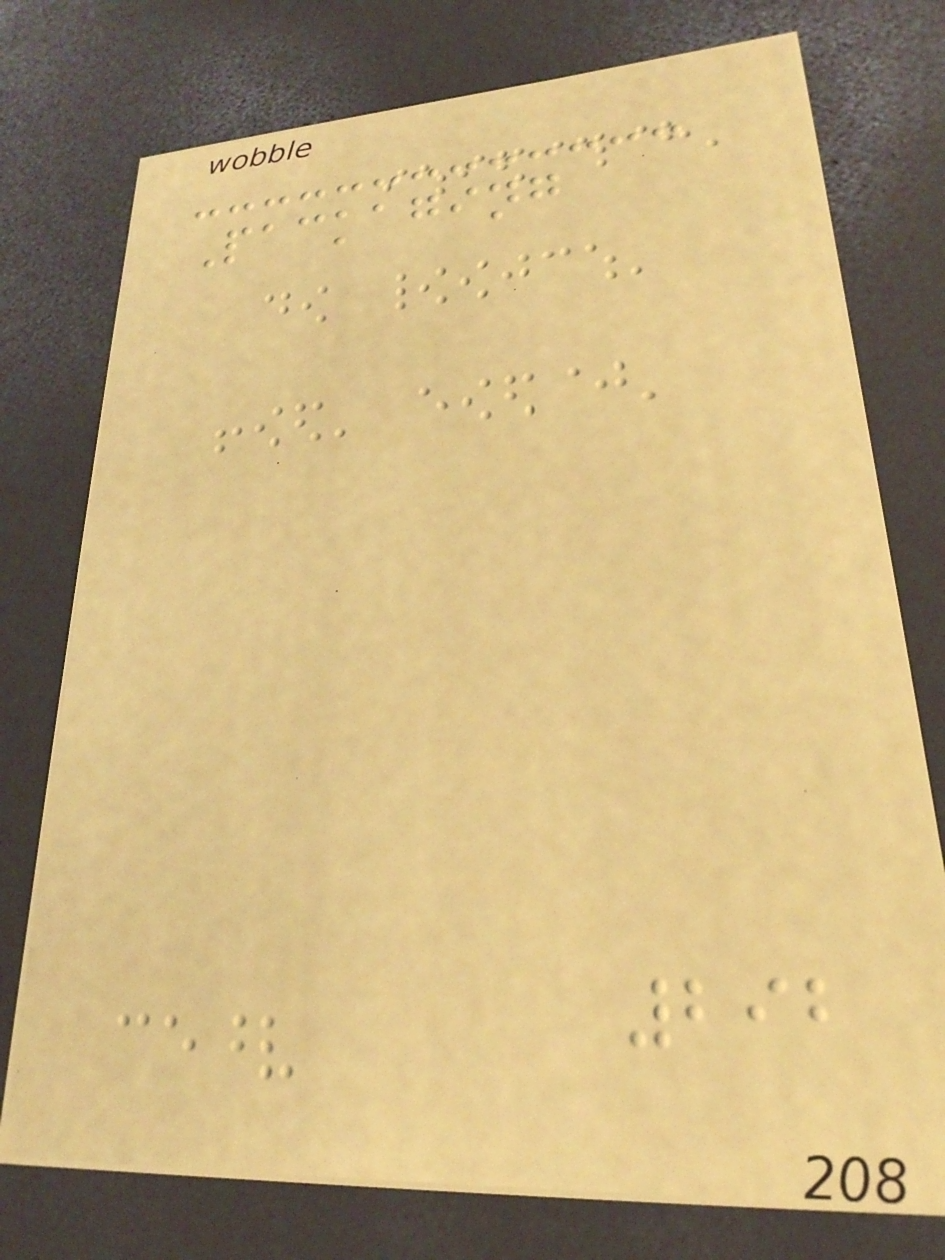Packaging
292
